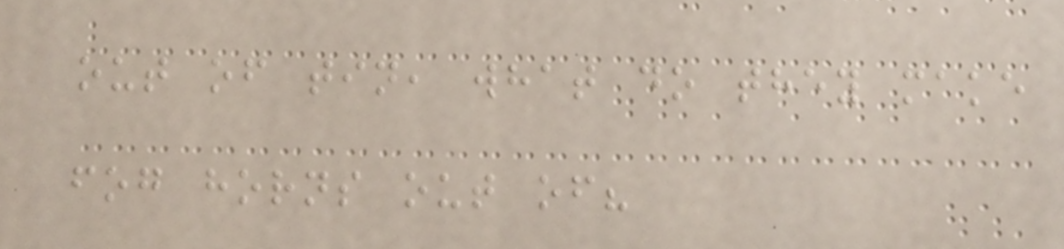out of tin, what do they make
fog horns out of?
